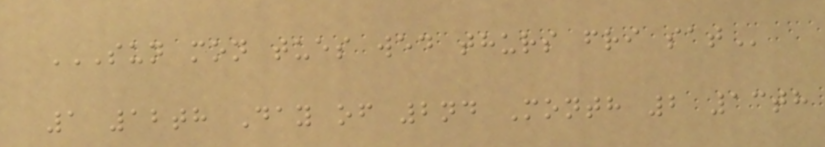SUN MON TUES WED THURS FRI SAT
1 12th Day of 2nd Month 2 13th
